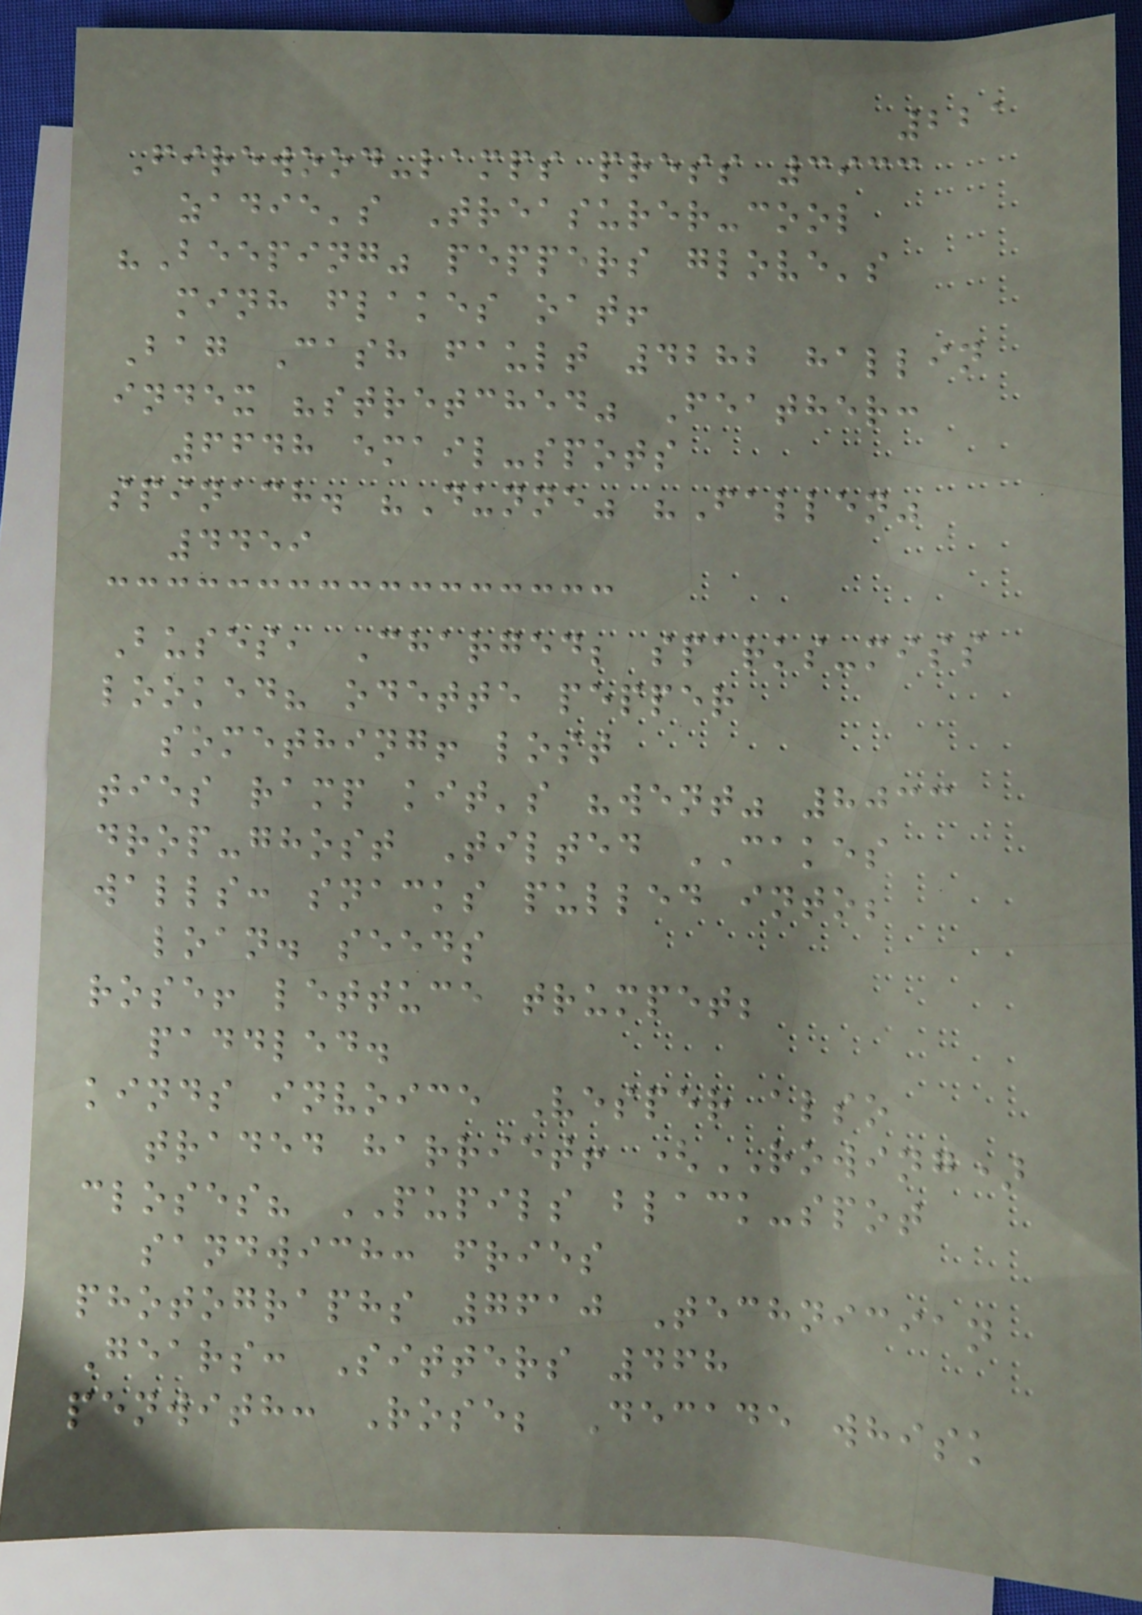221
Firewood-lamps press 3933
zadie's Treasurer-cool
"Beeping" peppers glove's
minh flakes oat!
Bag Cash fault 4282 hallin
index "stretched" Feather:
6648 email-spots
spinach. "Dunne" "Fallen"
4459
Buses, Charged; sparks-miss
looked? odette pepper
something! lost
ties ramp kit's "went" 8033
drop-ghost Tilted CAKES
walls: snacks pulled into;
loan. seeds
rose! lettuce trumpet;
paddled.
kinds invoice Vesper also
traded harriet! (ROWING)
closes? PUPILS black-spot
sandwich: fries
photographs 7610 Technician
Gears: Sitters 468
penwith: Rose; Decade whisk
